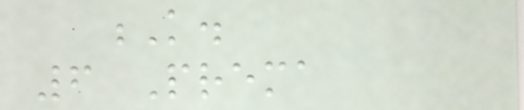K.
6 Prema
